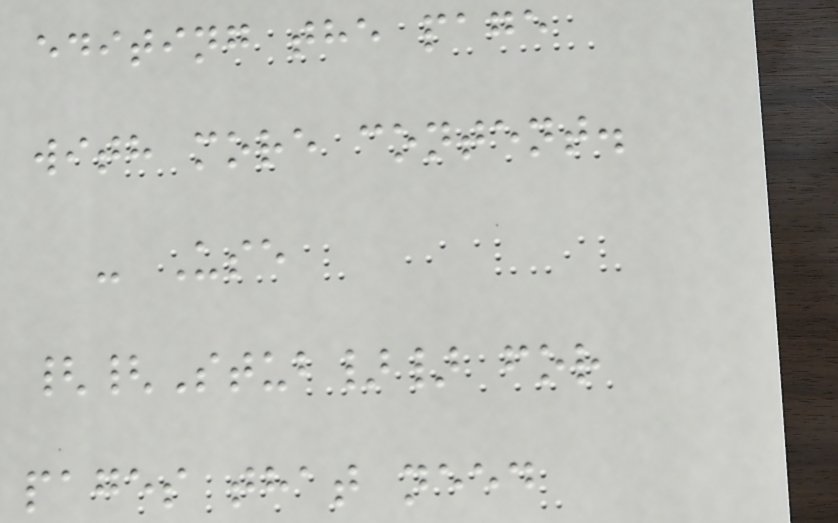editing the page
with more content.
- Use
{{Stub}} for
pages that need
